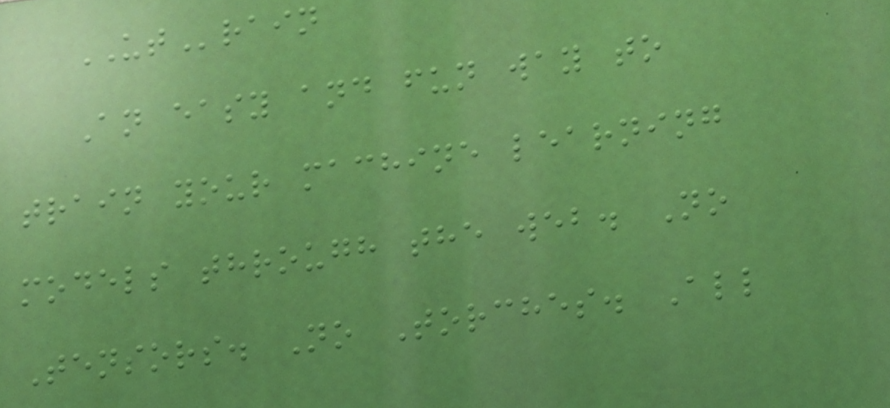UTrain
An easy and fun way to
train your machine learning
models through the web. No
Tensors. No Torches. All
